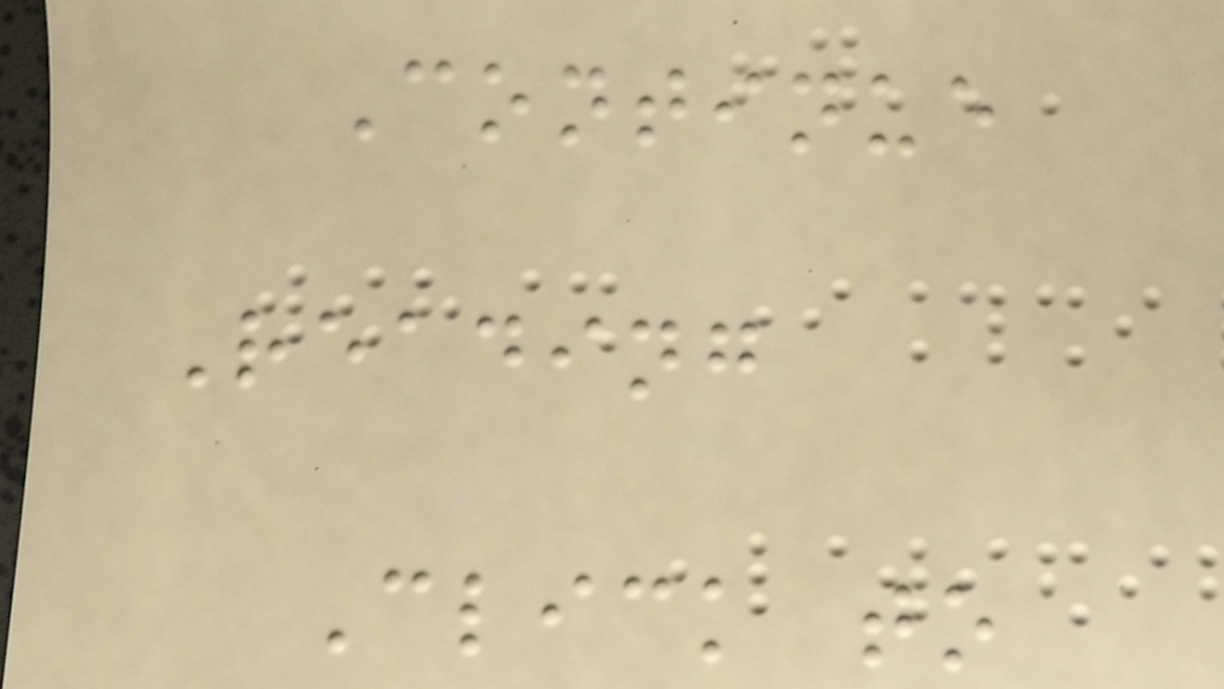Continue
Reading
Click to
